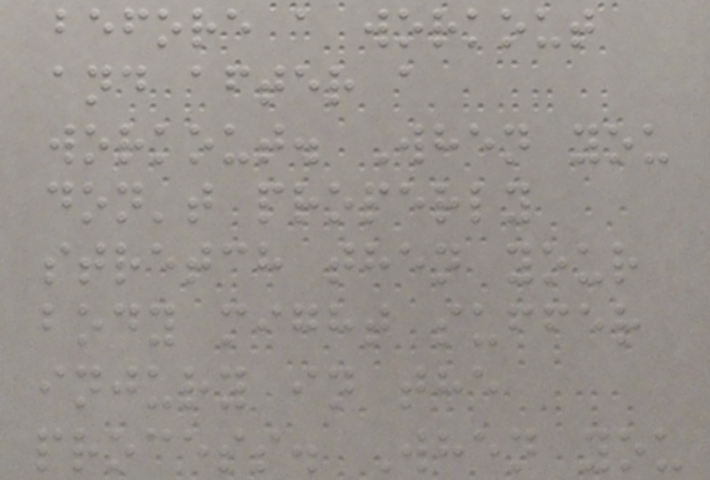before a workout
and after a
workout. When you
don't properly
stretch then your
body might suffer
injury in the
process. When you
